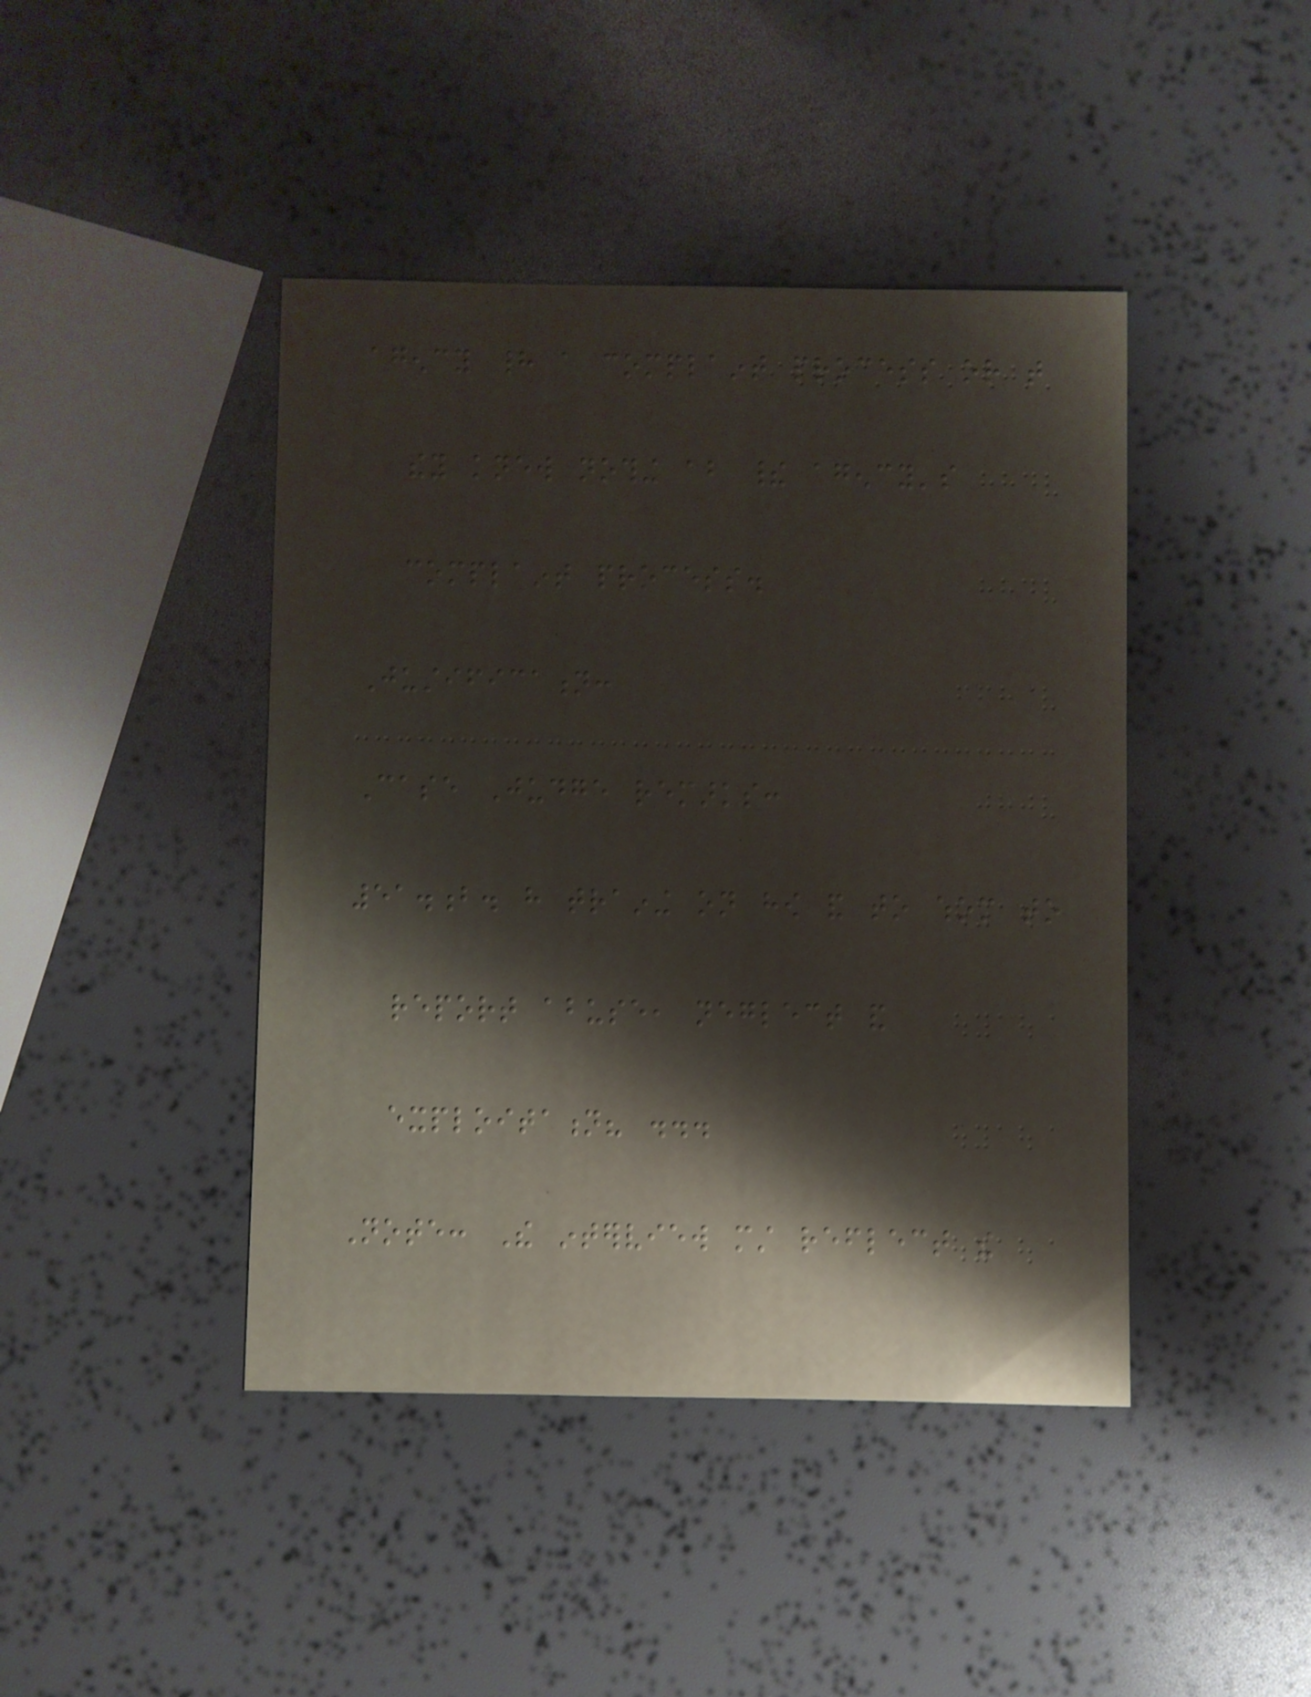agency had a complaint process or that
they knew nothing about their agency's
complaint process.
Justification:
Case Judge remarks:
51.b. have training on how and to whom to
report abuse, neglect and
exploitation? ...
Note: The interview must reflect the
